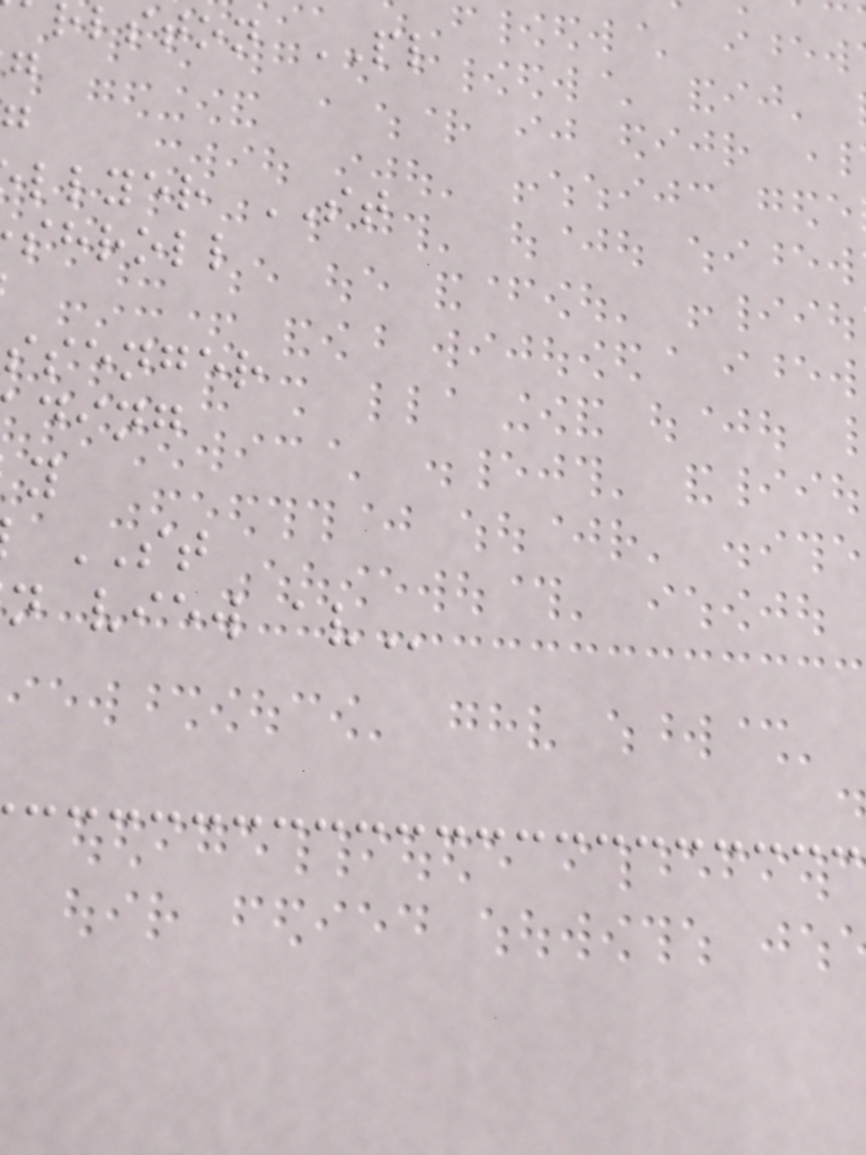lston PL
llyer ST
shroll
ssenger
ding
ST
n view
